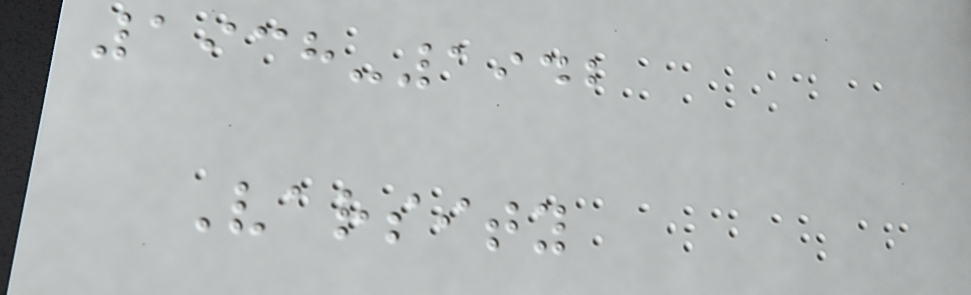1938-1942
Varsity
